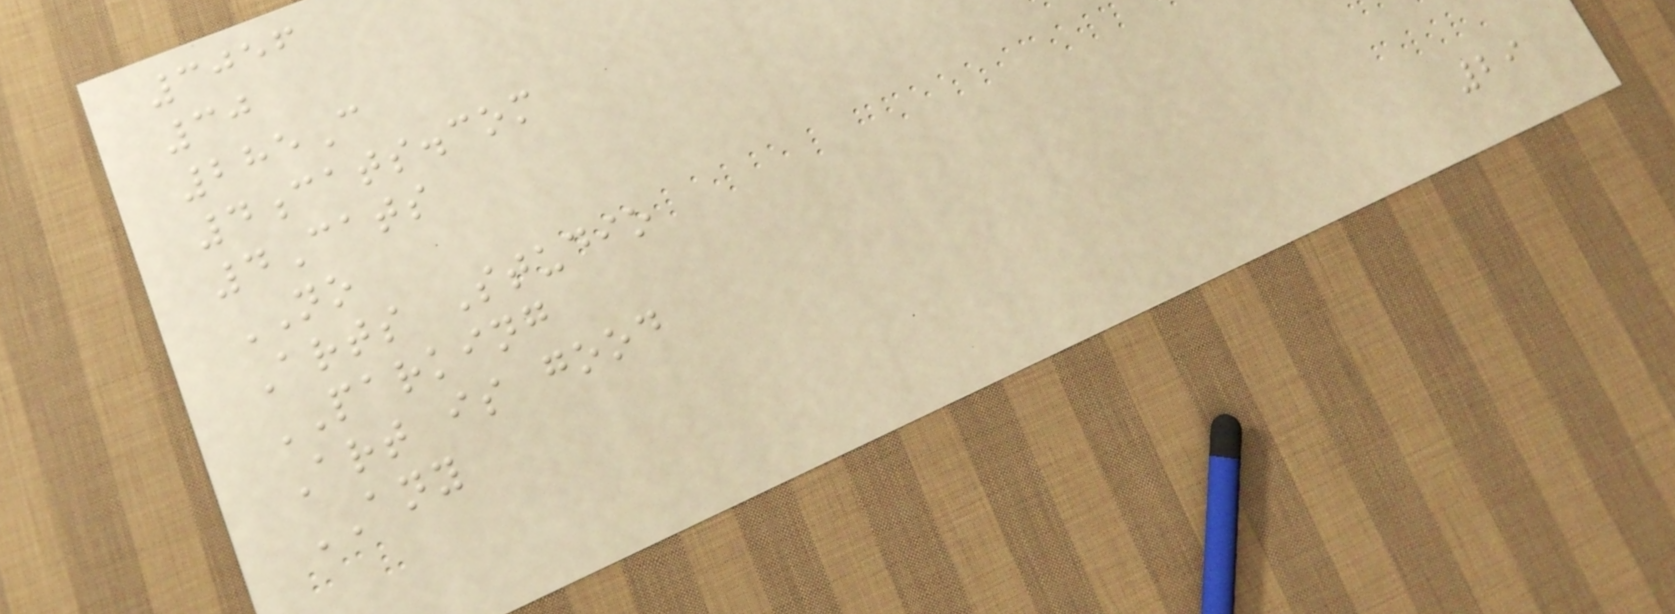3056
30
285C
4cats.com
4Cats
NO
Arts Studio
PARKING
Art is good
ANY
29
